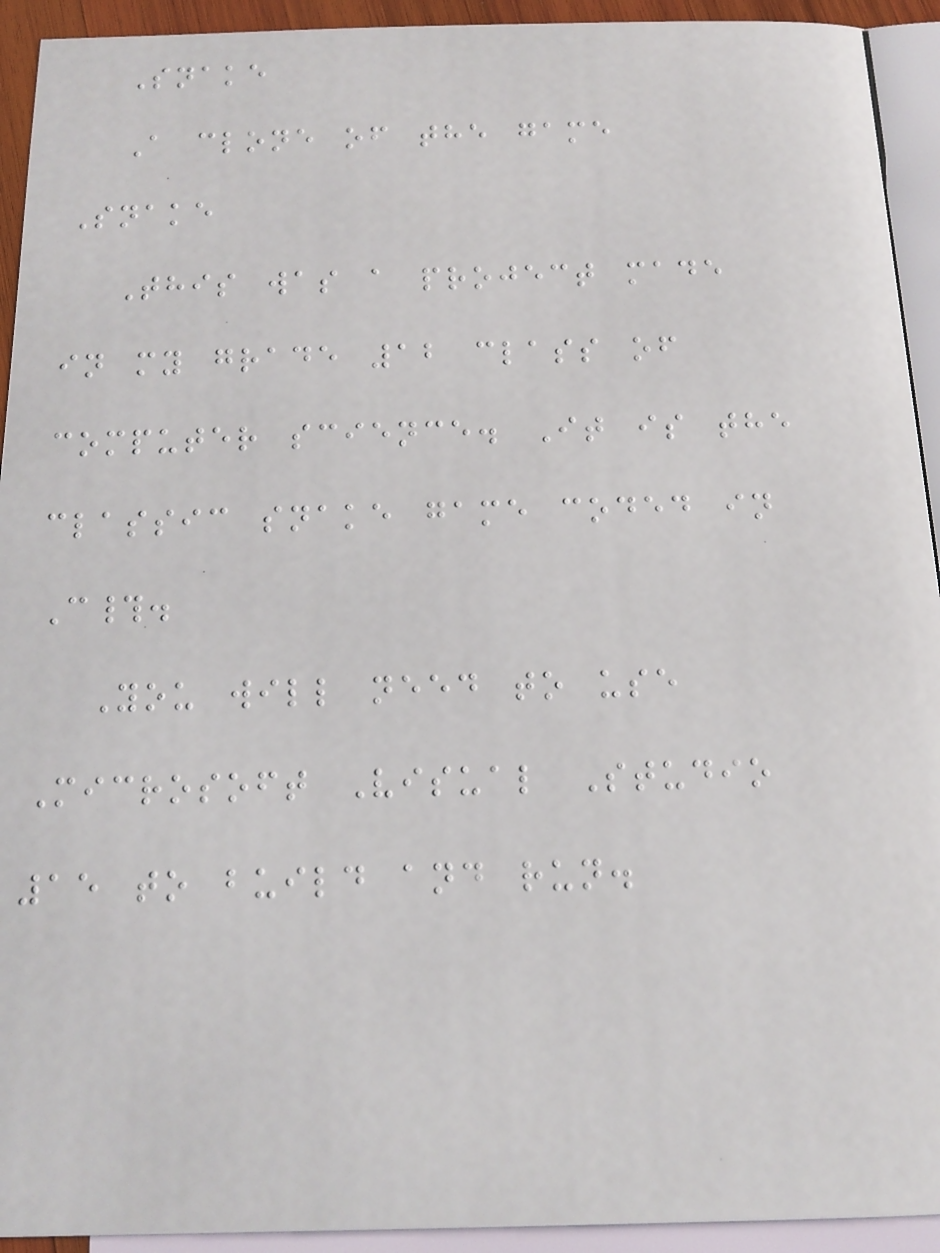Snake
A clone of the game
Snake
This was a project made
in my grade 12 class of
computer science. It is the
classic snake game coded in
C#.
You will need to use
Microsoft Visual Studio
15 to build and run.
